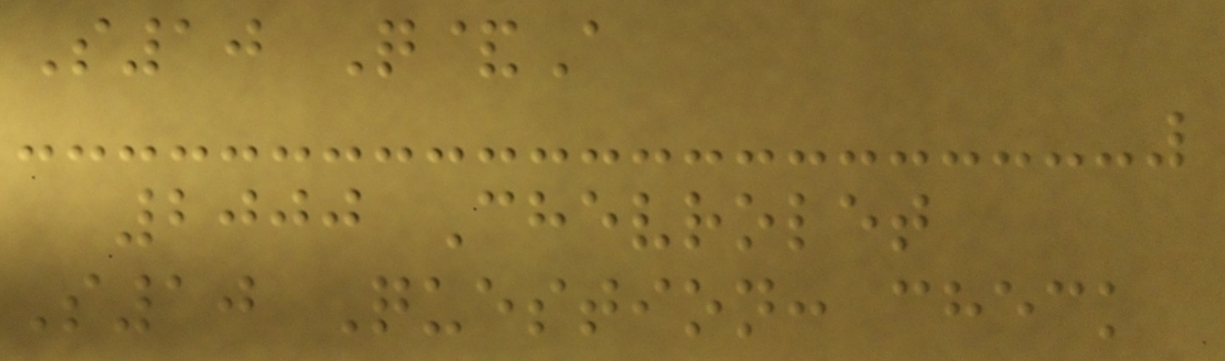S10 Q&A
2000 Chevrolet
S10 Question: check
